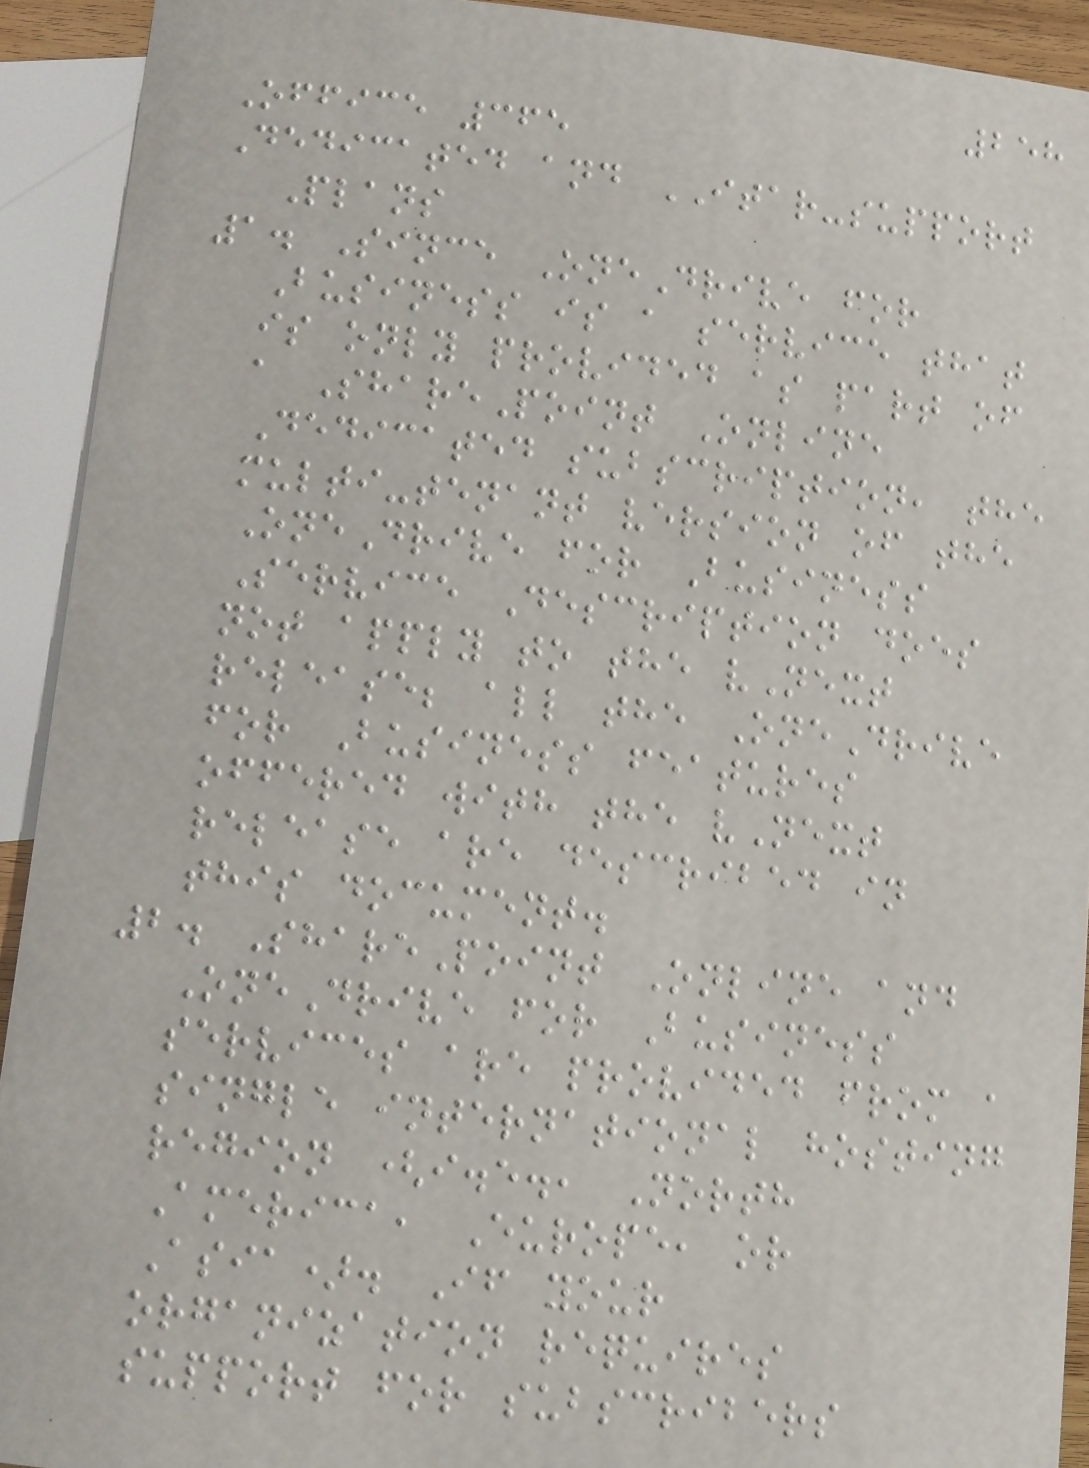258
Office 365
Dedicated and ITAR-support
Plans
1. Since OneDrive for
Business is a service that
is only provided as part of
a SharePoint Online
Dedicated subscription, the
multi-tenant version of the
OneDrive for Business
Service Description does
not apply to the vNext
release; all the OneDrive
for Business features
offered with the vNext
release are described in
this document.
2. SharePoint Online and
OneDrive for Business
services are provided from a
single international hosting
region (i.e., North
America, Europe, or
Asia). If your
organization requires
support for subscribers
